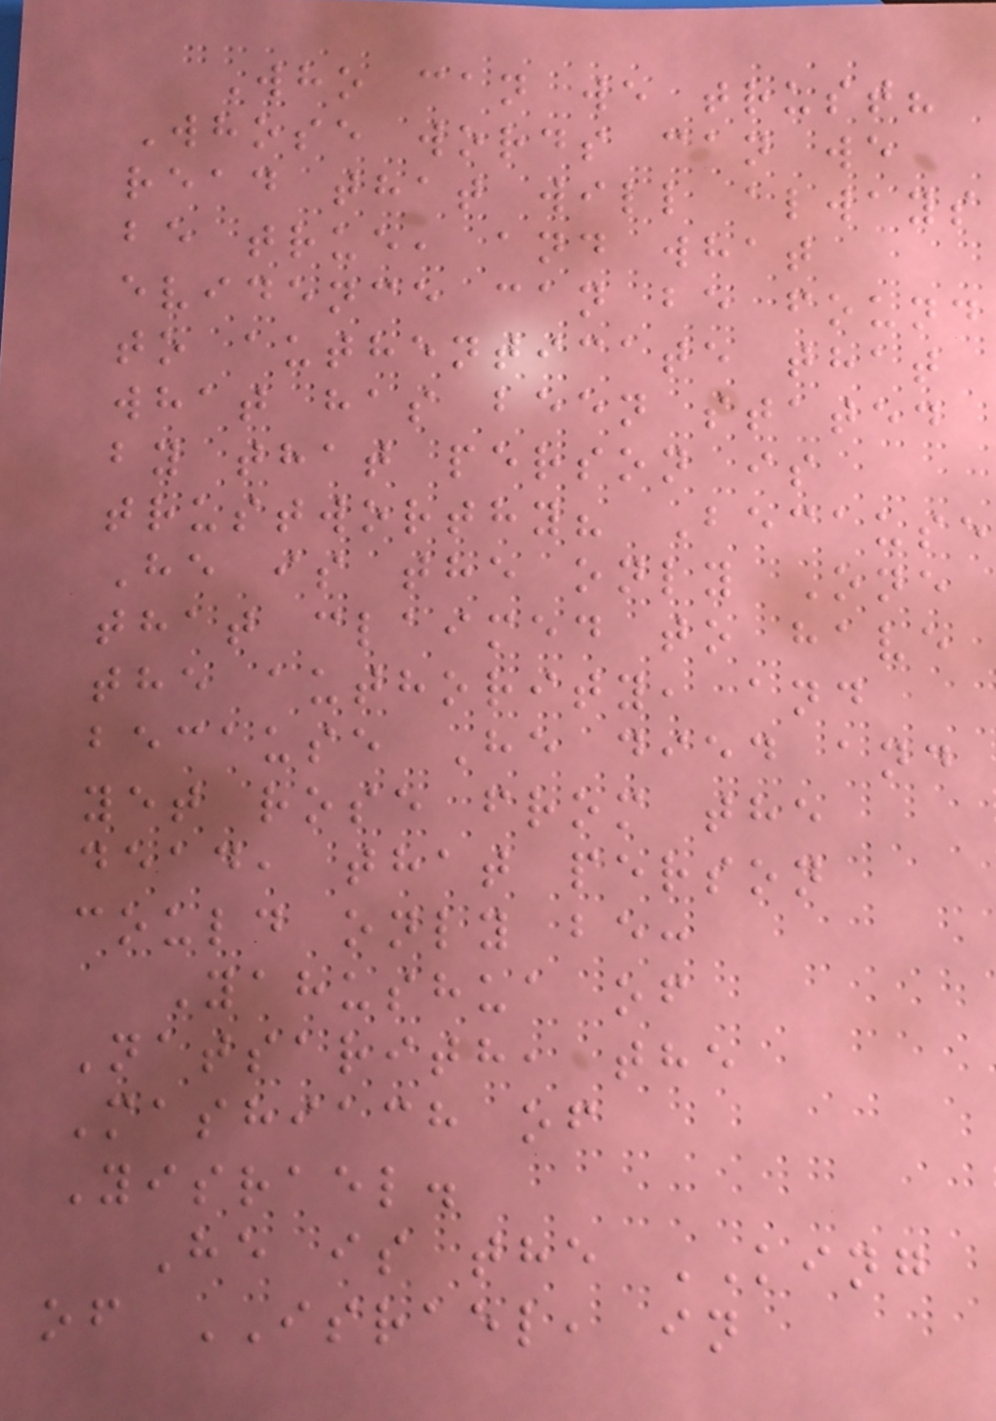Who can we trust?
Whose words can we
read that will always
be true, and what
evidence can be found
to authenticate that
what has been stated
by that person is
trustworthy? Because
He is the only One
that claimed to have
the authority, and
because He died and
yet rose from the
dead, that person
could only be:
Yahushua of
Natsarith, the
Mashiach of
Yisrael.
He is the KING
of ISRAEL, in
